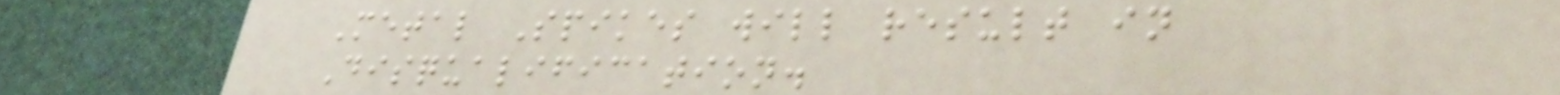Metal Spikes will result in
Disqualification.
